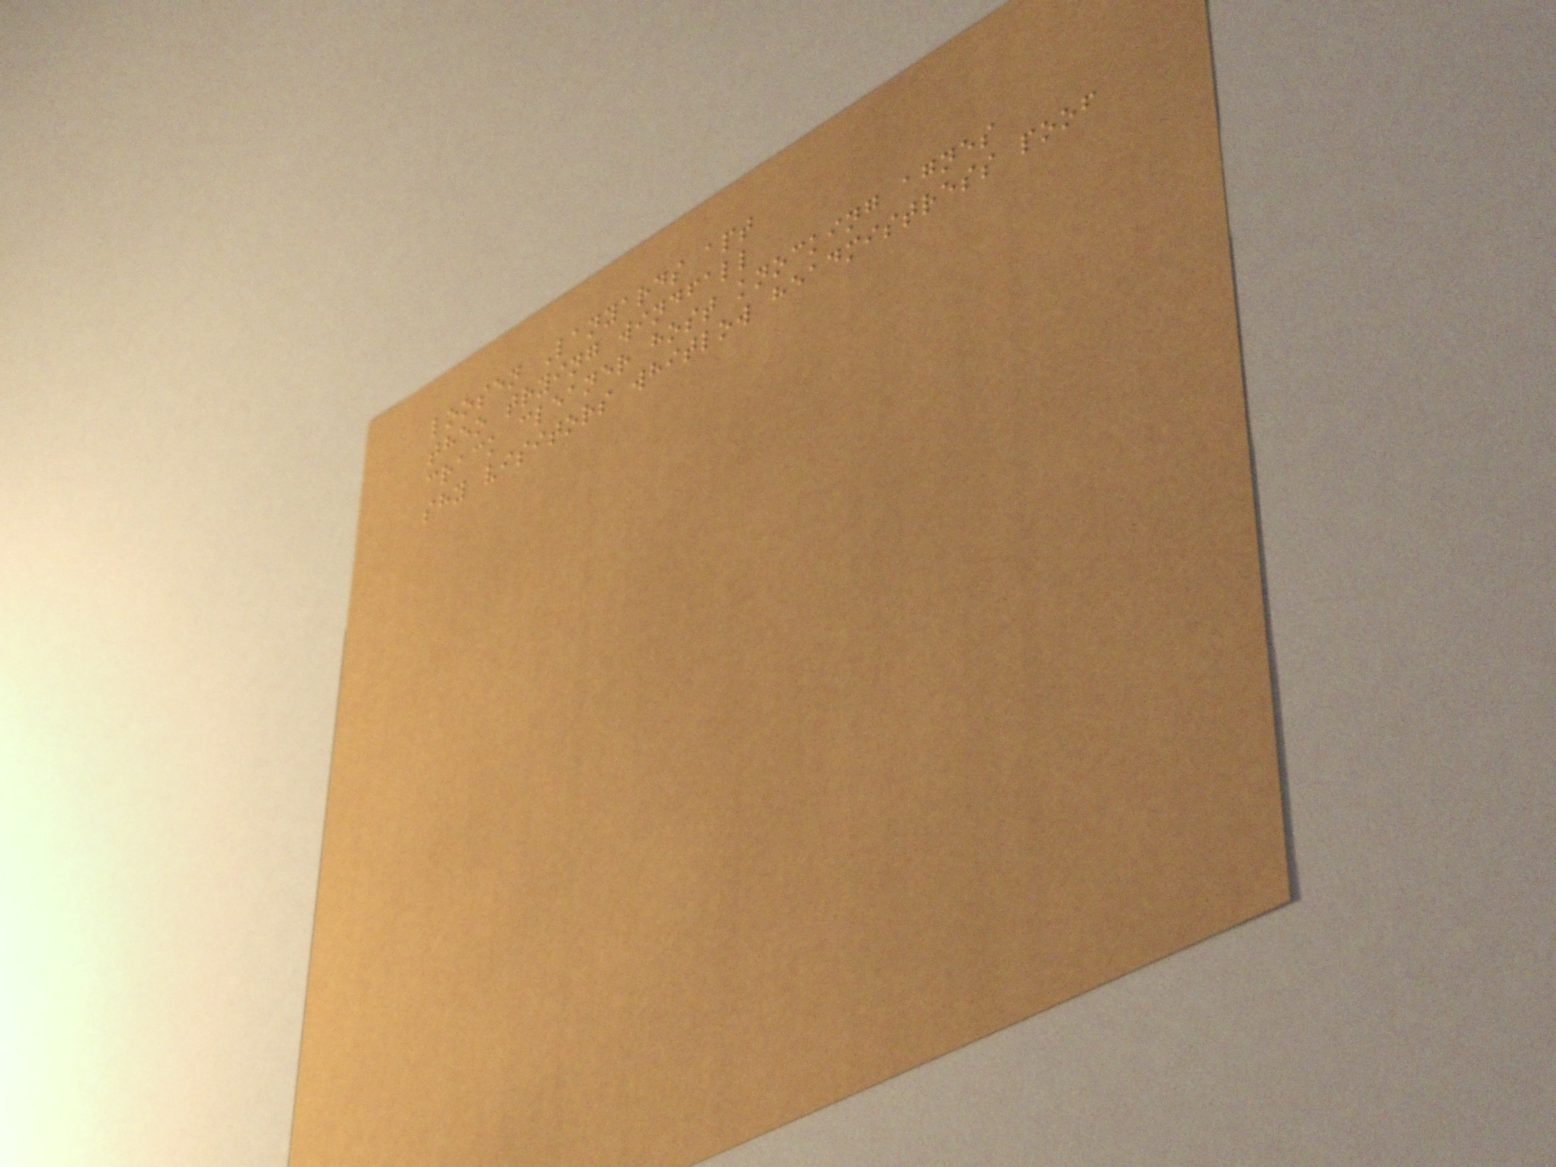loosen Lanyards apt
theo trying windfall
crack cleaner host knocking agnes
shy visitors whitlow headmistress poof
